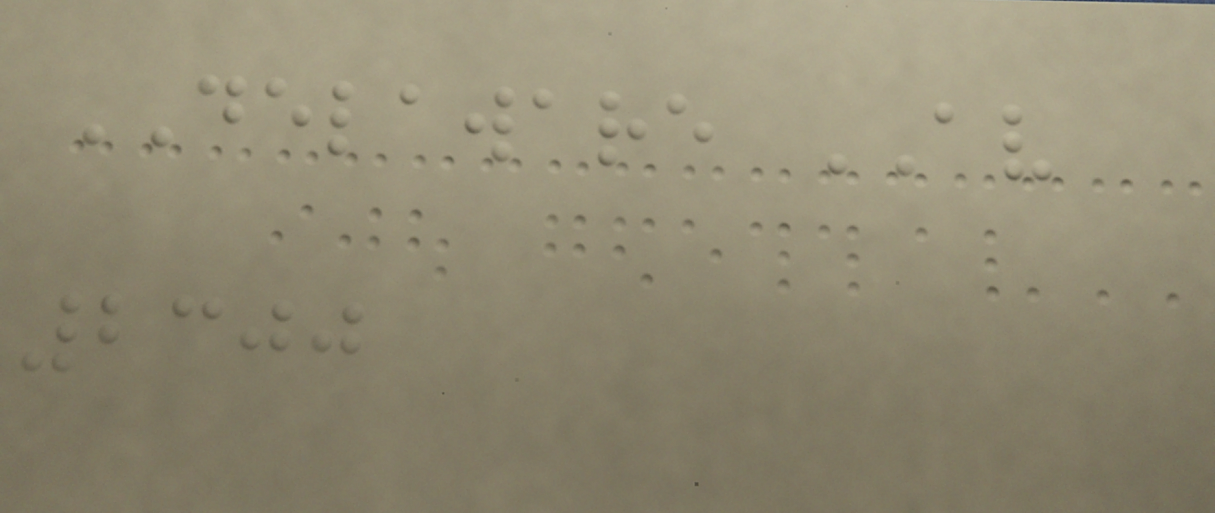DELAWARE AV
2300
